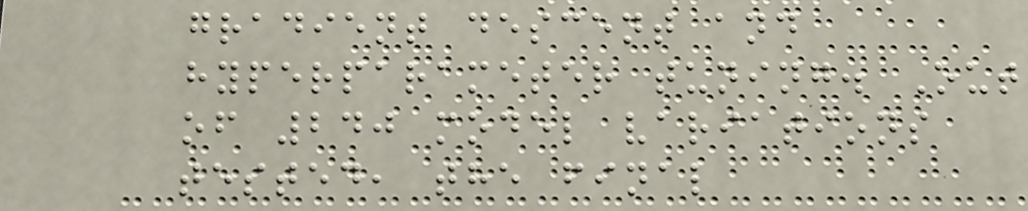gradient descent and
hyperparameter tuning. Out
of 240 model variations
tested, the final
